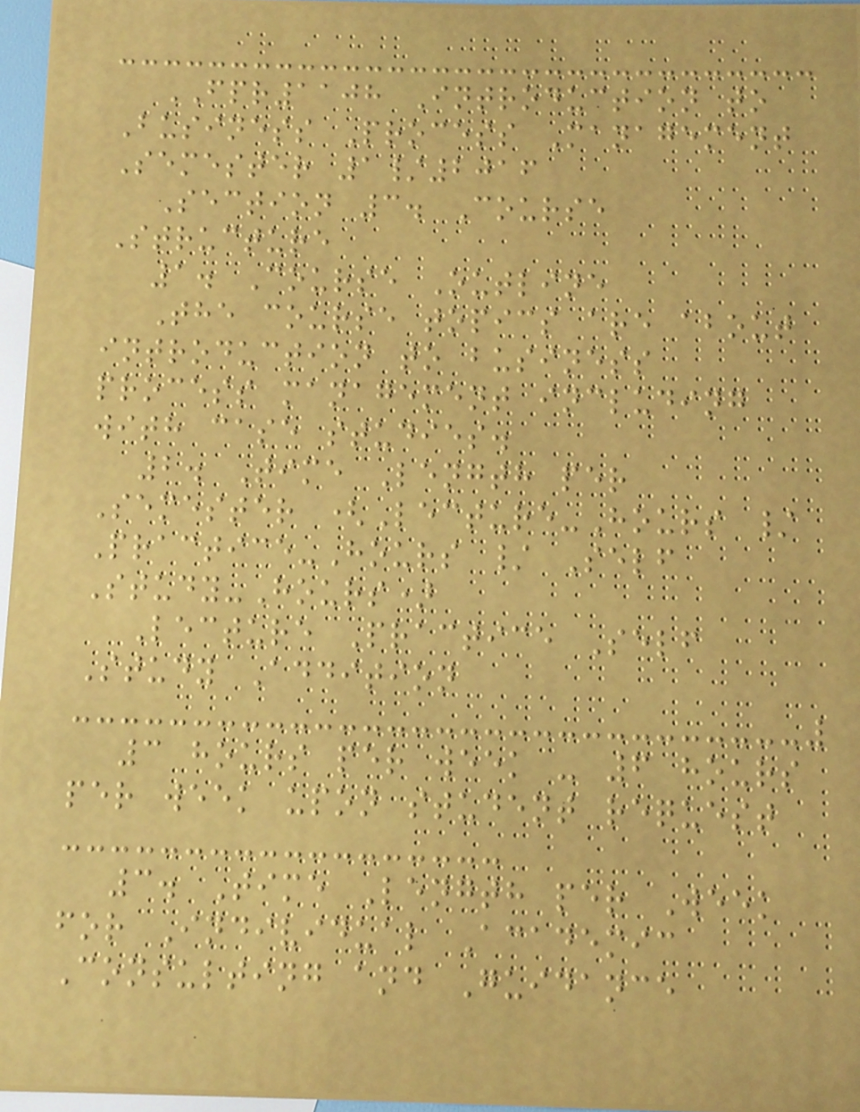FPR1108 Introduction to
Business Process Management
Semester 1/2016
Section 3. Course
Structure
1. Course Outline
The course topics are about
introduction to business
process management including
with case studies.
2. Time Length per
Semester (Lecture-Hours /
Practice-Hours / Self
Study-Hours)
Lecture Practice Self
Study Addition
3 hours per week - 6 hours
per week upon student request
3. Time Length per Week
for Individual Academic
Consulting and Guidance
